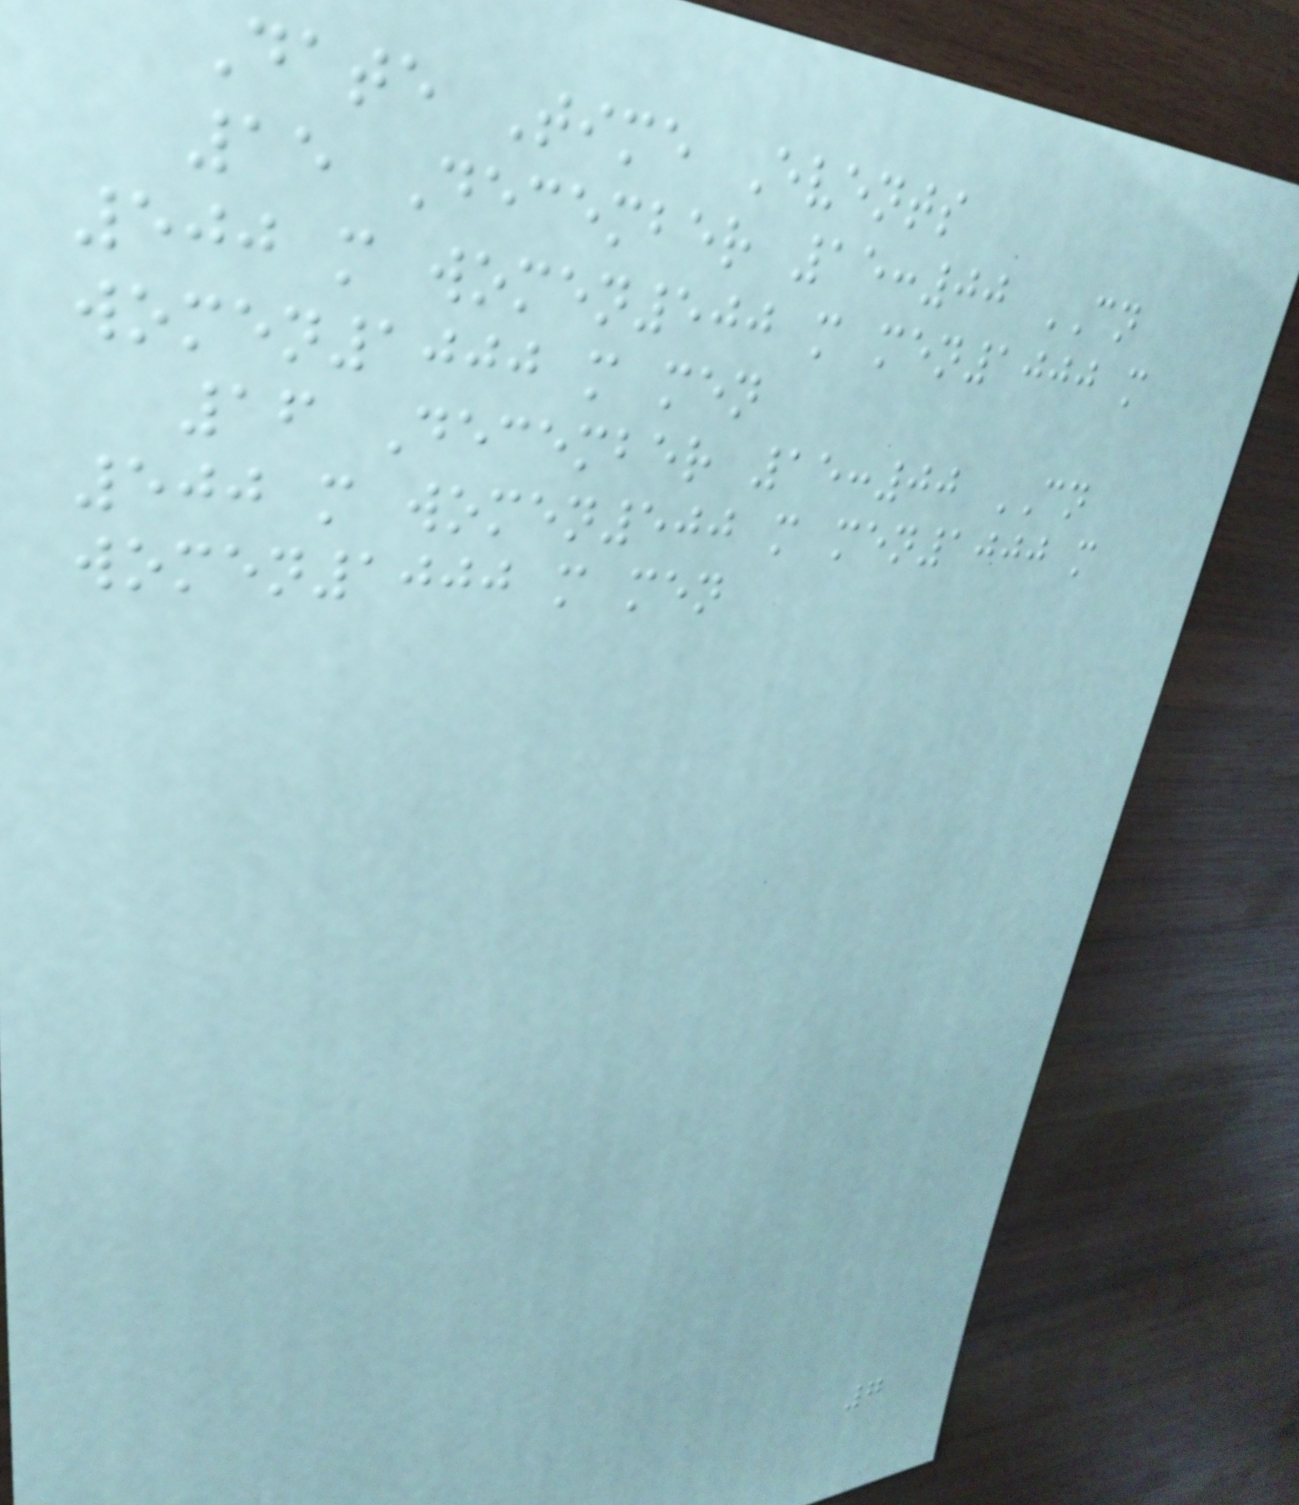Date Time Events
15 December 15:00 CN
500 m women500 m men1000 m
women1000 m men
16 December 15:00 CN
500 m women500 m men1000 m
women1000 m men
7
